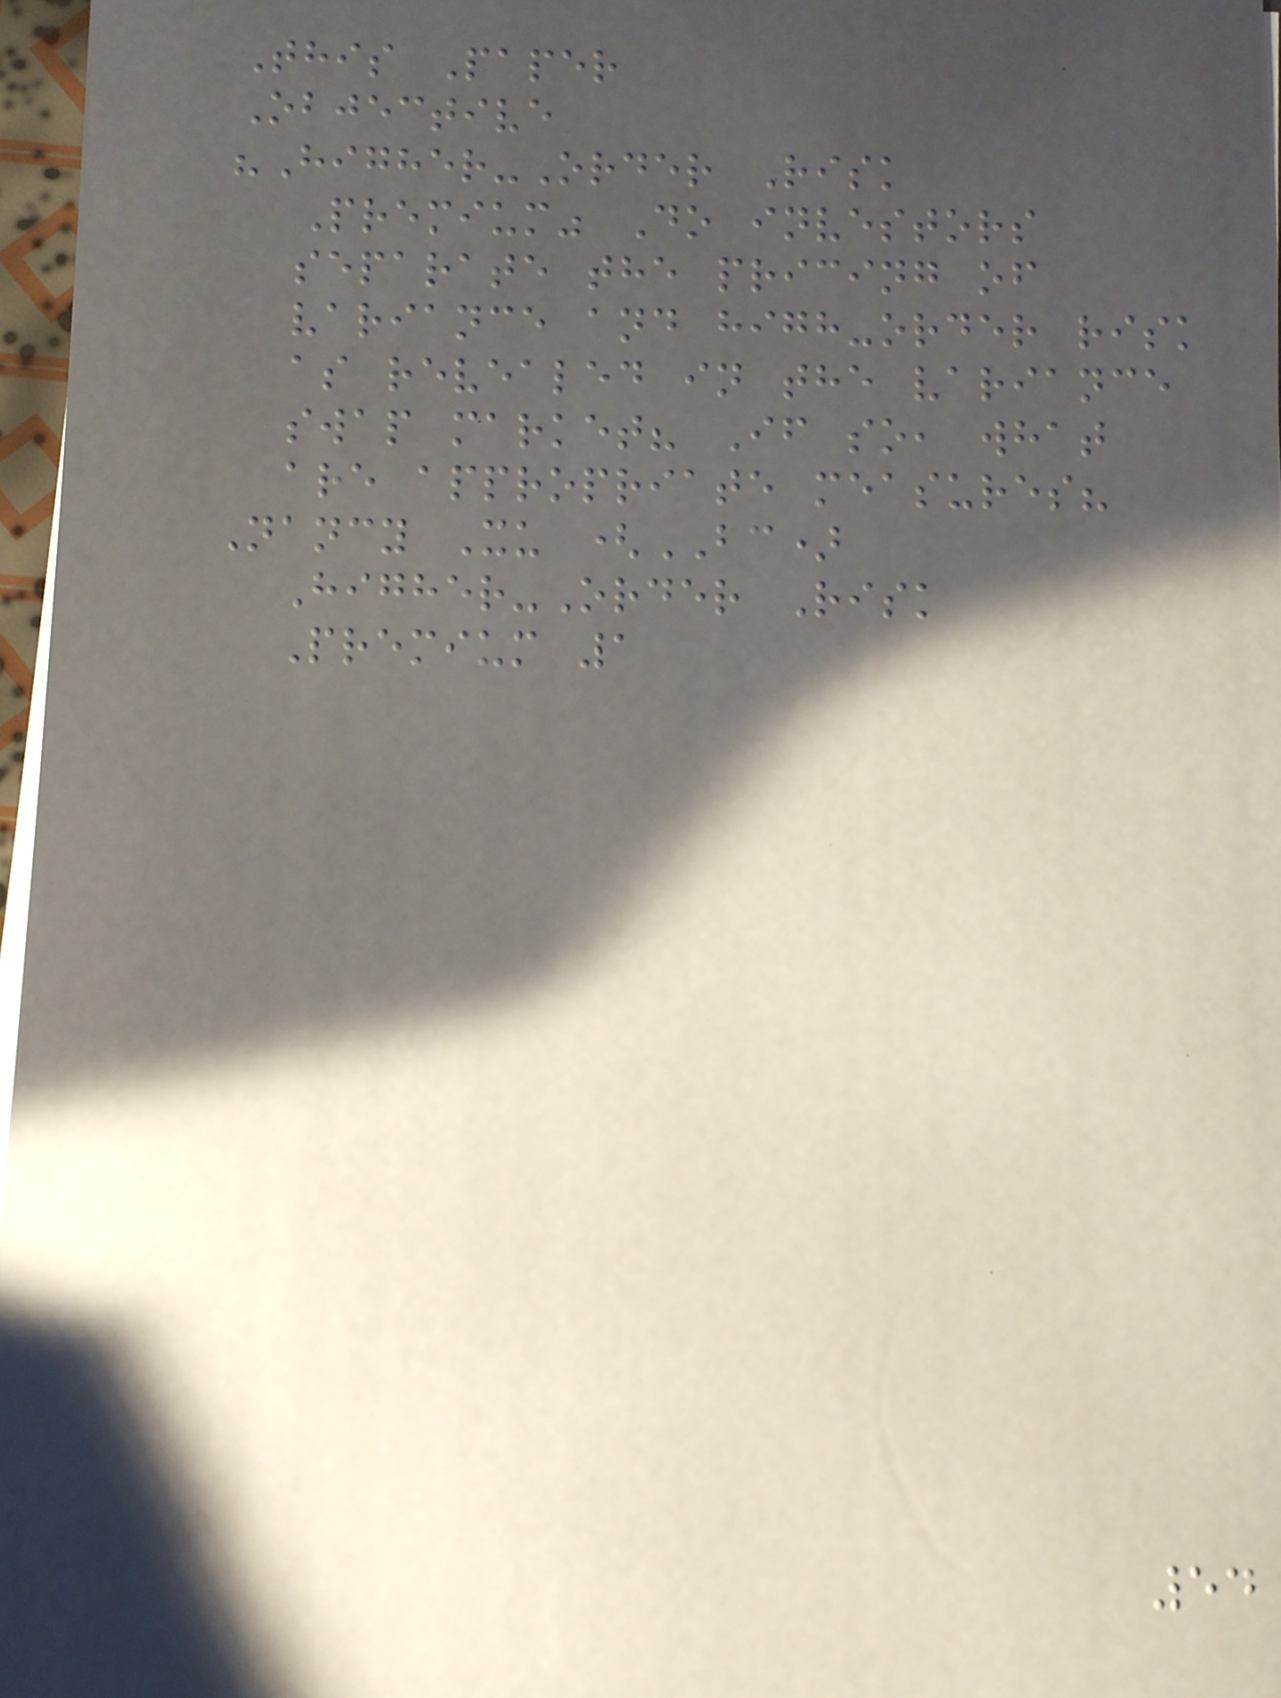This Paper
Objective
"Higher-Order Risk
Premium" Do investors
separate the pricing of
variance and high-order risk
as revealed in the variance
swap market? If so, what
are appropriate measures?
Nancy Xu (BC)
Higher-Order Risk
Premium 1
54
